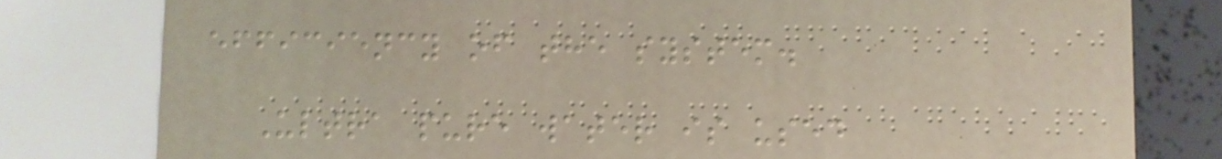efficiency of the system.
Ultra pure water is used
